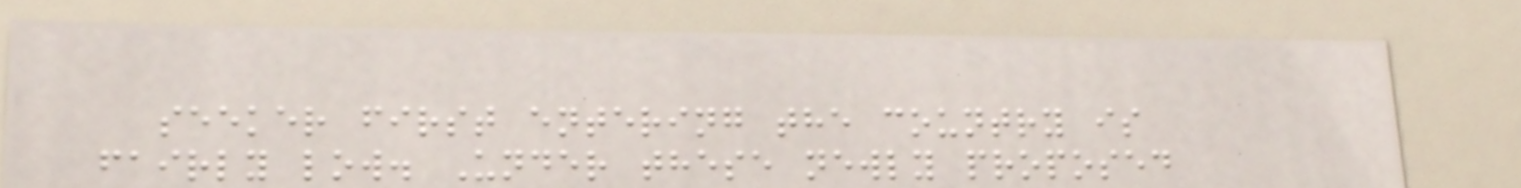seeker first entering the country is
fairly low. Under these newly proposed
